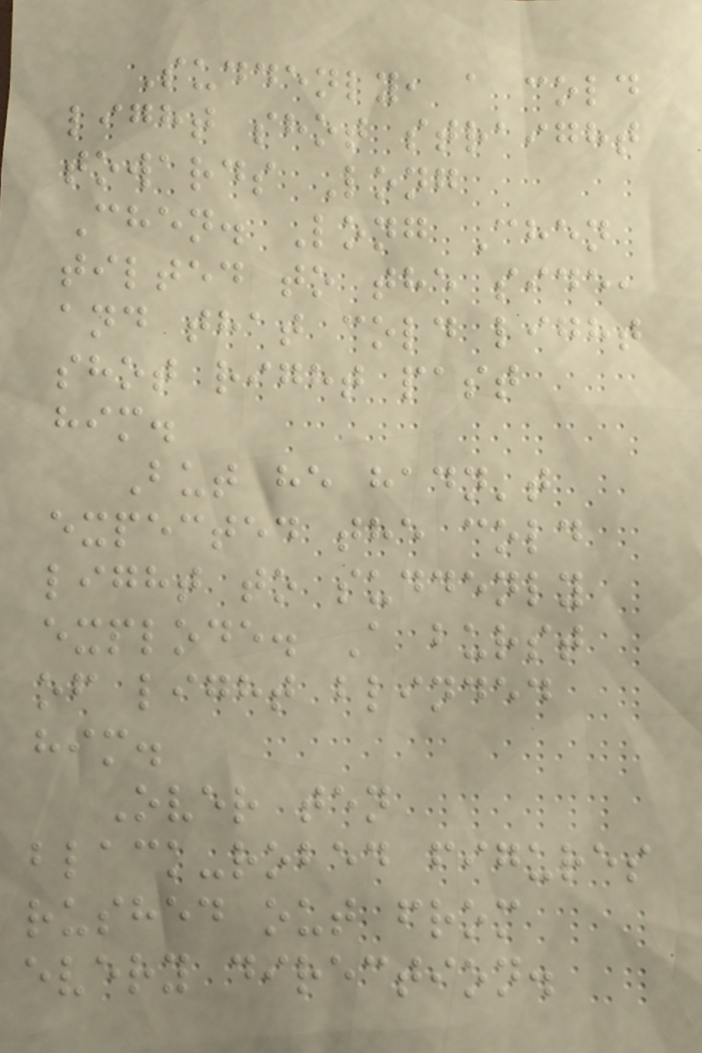Suddenly, a cold
light shot straight
towards Long
Chen. Long Chen
tilted to the side,
and that cold light
shot right past
him.
But he hadn't
expected the cold
light to suddenly
explode. A burst
of light blinded
him.
Over ten
black-robed figures
rushed out from
every direction.
